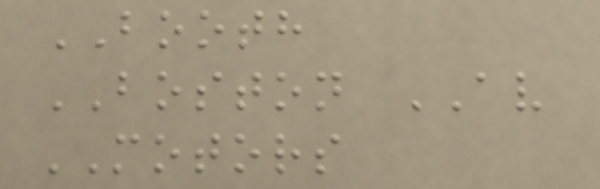BOOTH
BOSTON AV
MOTORS
